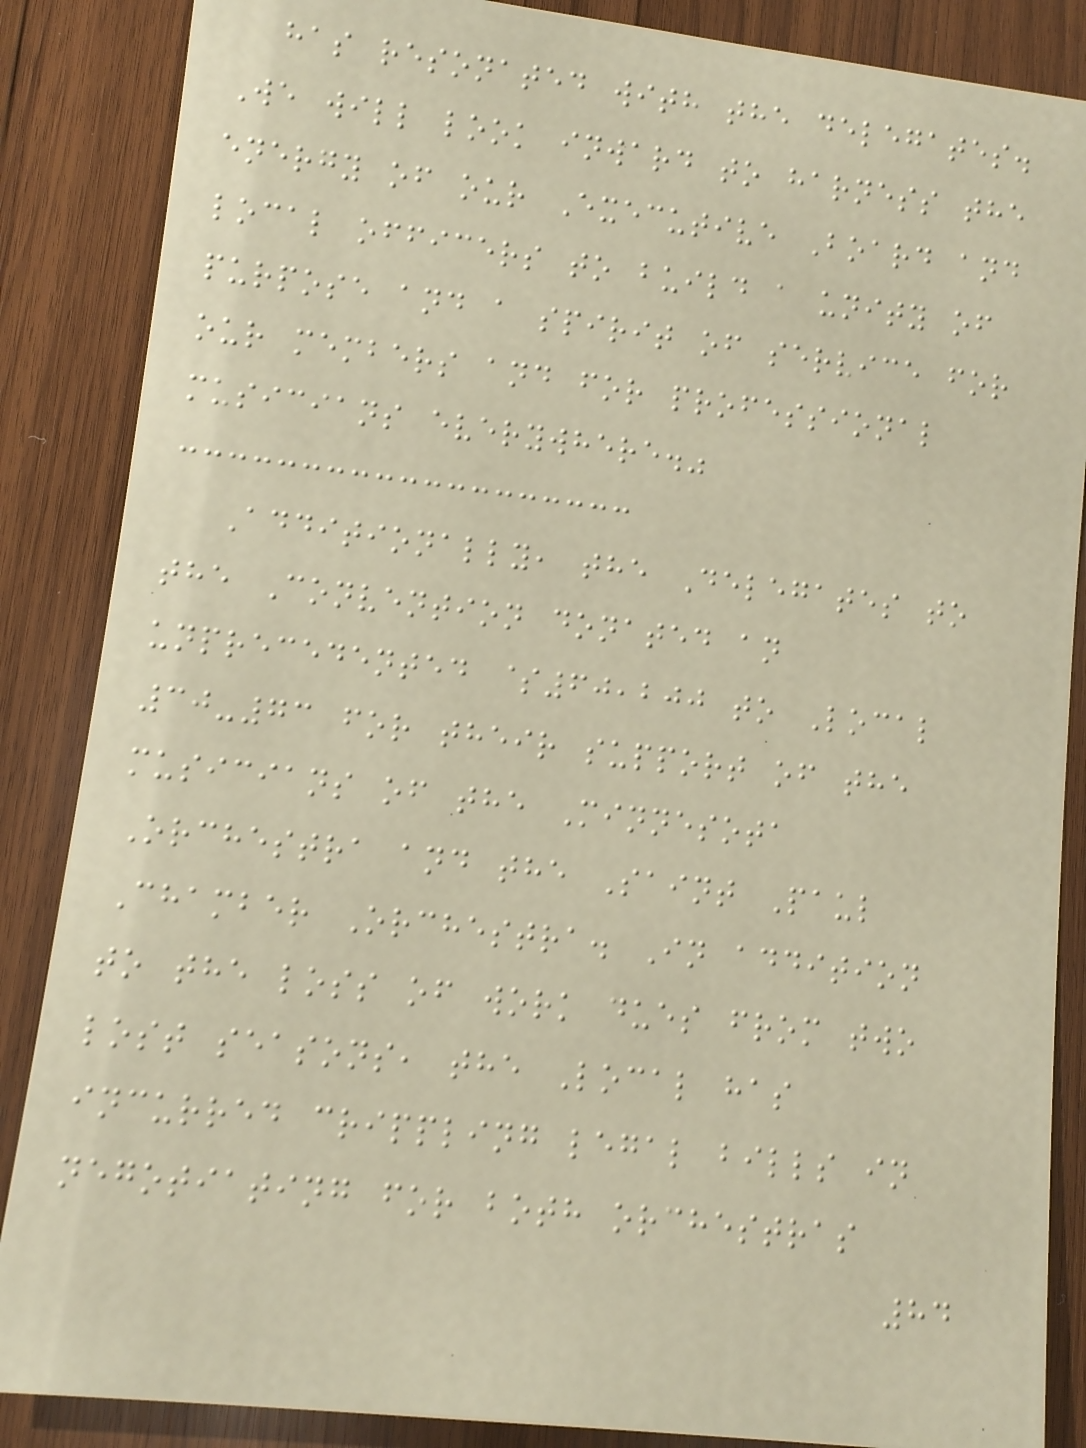has resonated with the delegates.
We will look inward to harness the
energy of our Executive Board and
local officers to build a unity of
purpose and a spirit of service for
our members and for professional
musicians everywhere."
Additionally, the Delegates to
the Convention donated an
unprecedented $60,200 to Local
30-73 for their support of the
musicians of the Minnesota
Orchestra and the Saint Paul
Chamber Orchestra. In addition
to the loss of work dues from two
lost seasons, the Local has
incurred crippling legal bills in
negotiating for both orchestras
84
